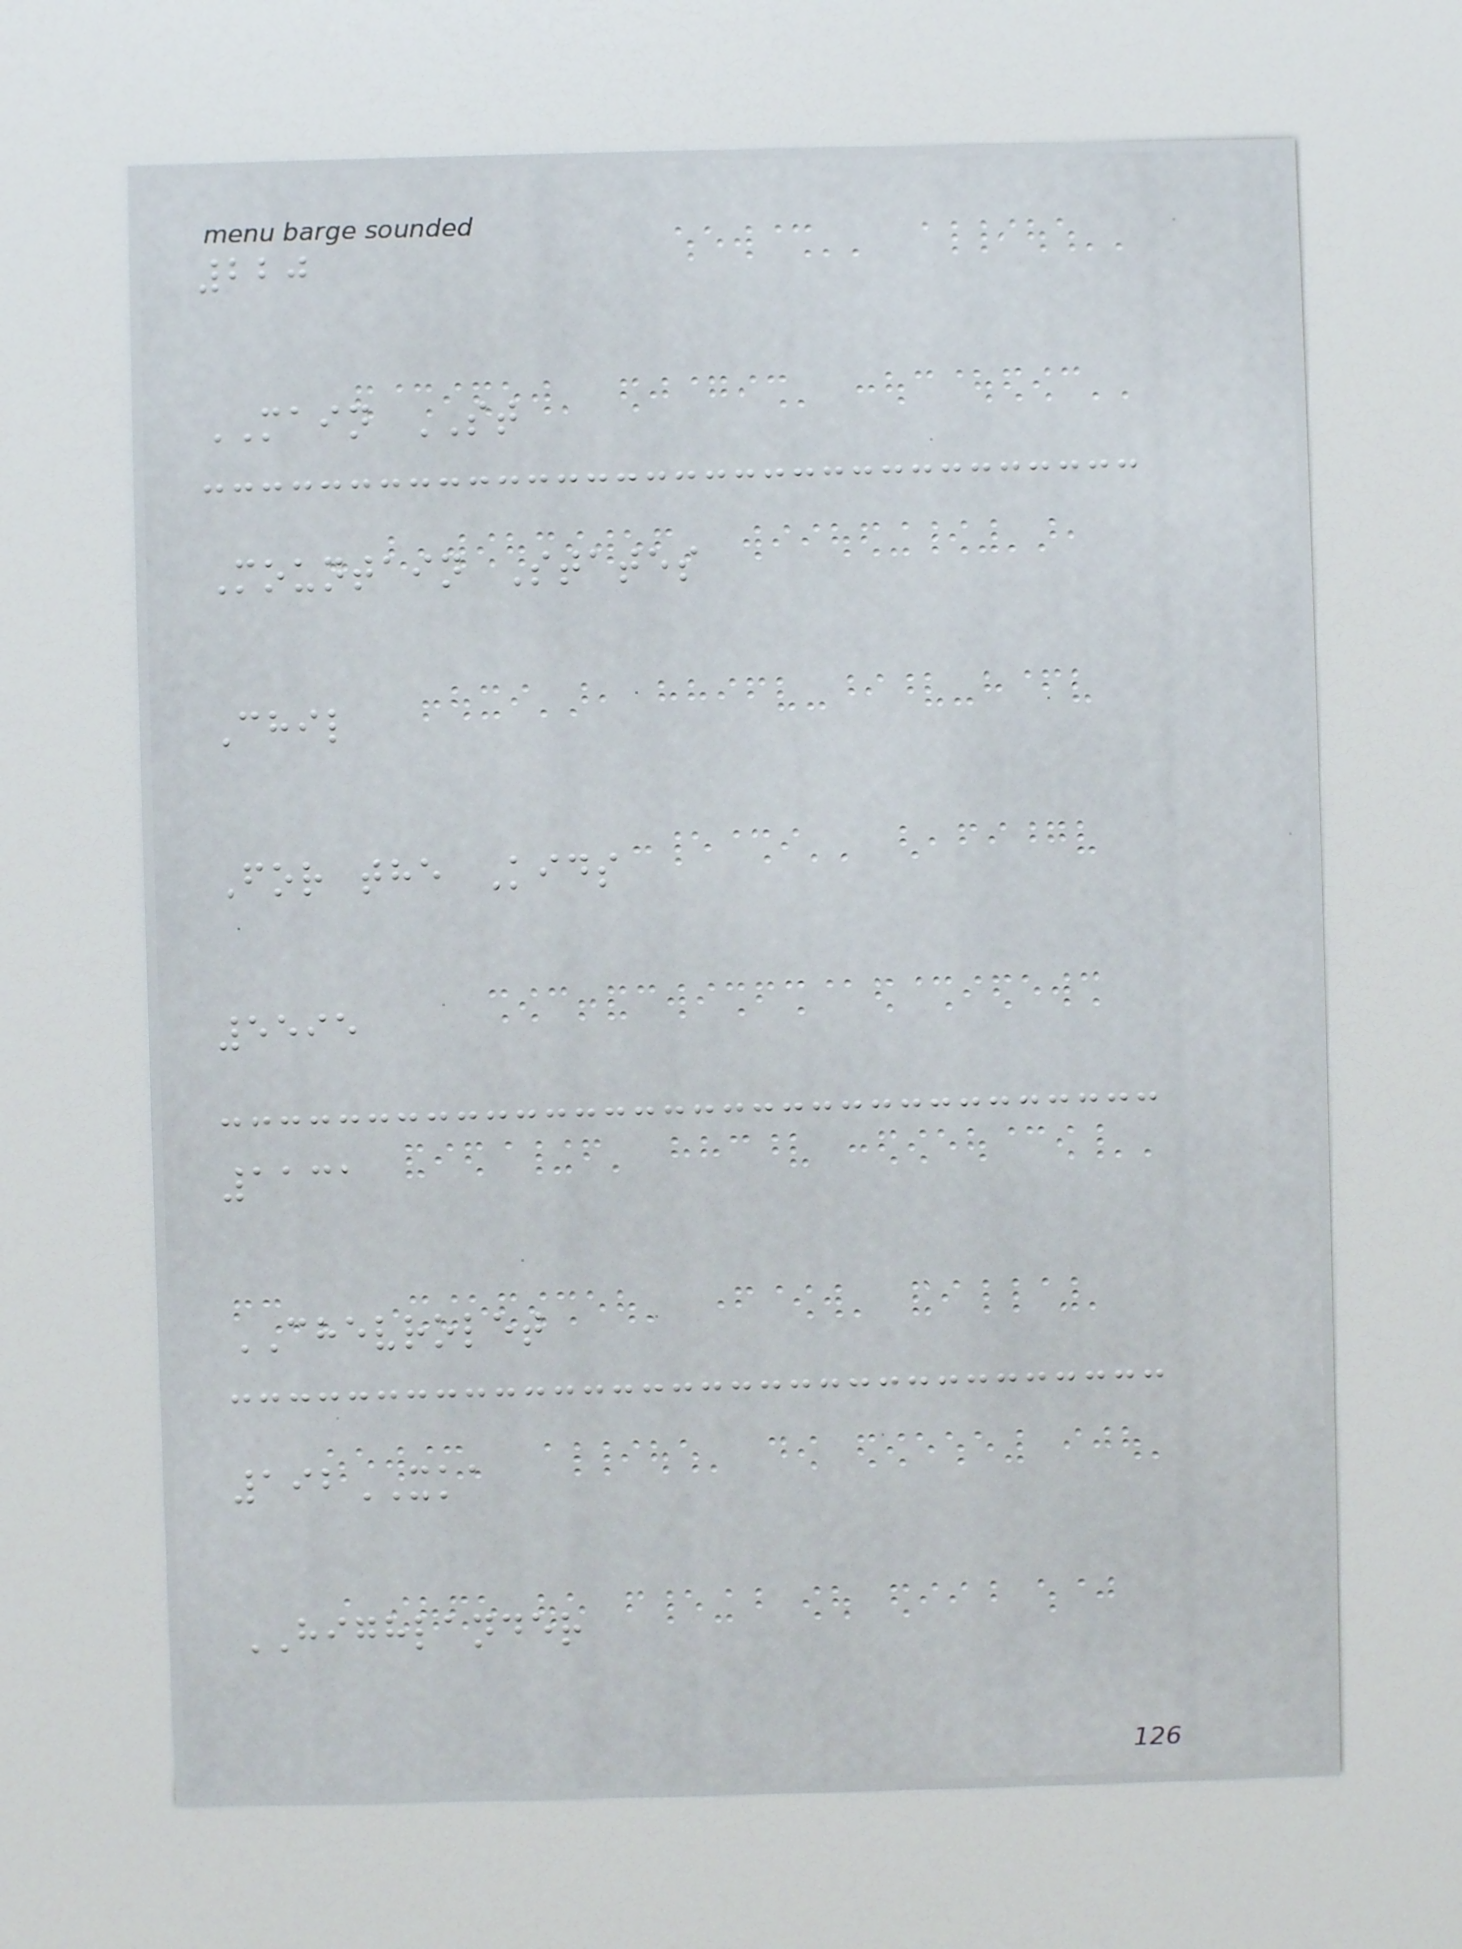220
MAIN ST
Mountain States
Chil
For the Kids
5595
1131
CHEVROLET
192XKA
HIGHLANDER
